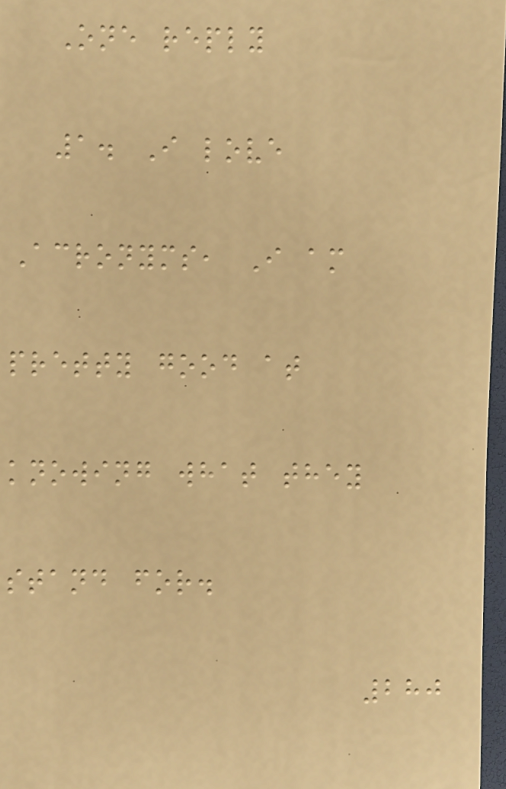One reply
1. I love
Acronyms, I am
pretty good at
knowing what they
stand for.
280
